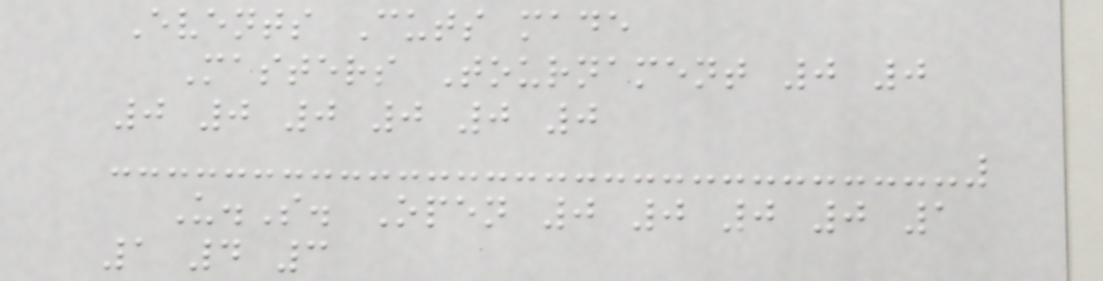Events Cuts made
Masters Tournament 0 0
0 0 0 0 0 0
U.S. Open 0 0 0 0 1
1 4 3
